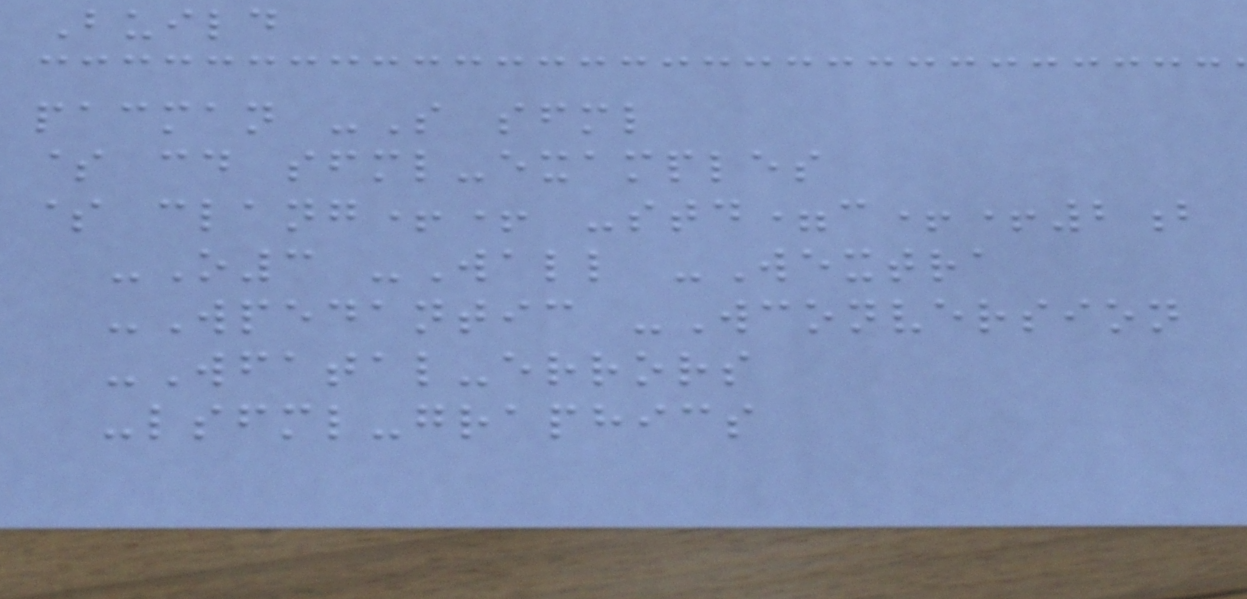Build
pacman -S sfml
$ cd sfml-examples
$ clang++ -std=c++2b
-O3 -Wall -Wextra
-Wpedantic -Wconversion
-Wfatal-errors
-lsfml-graphics
